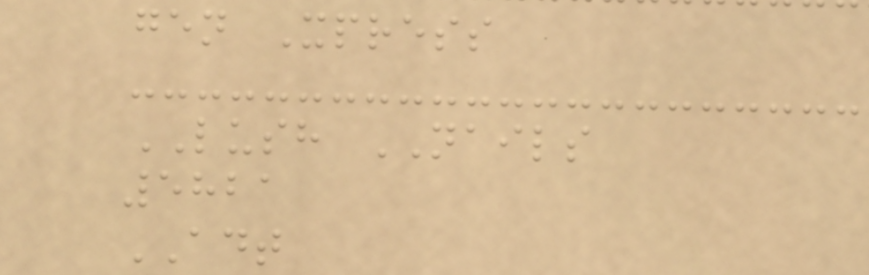gen Xpress
LUSH NAILS
5821
ADT
